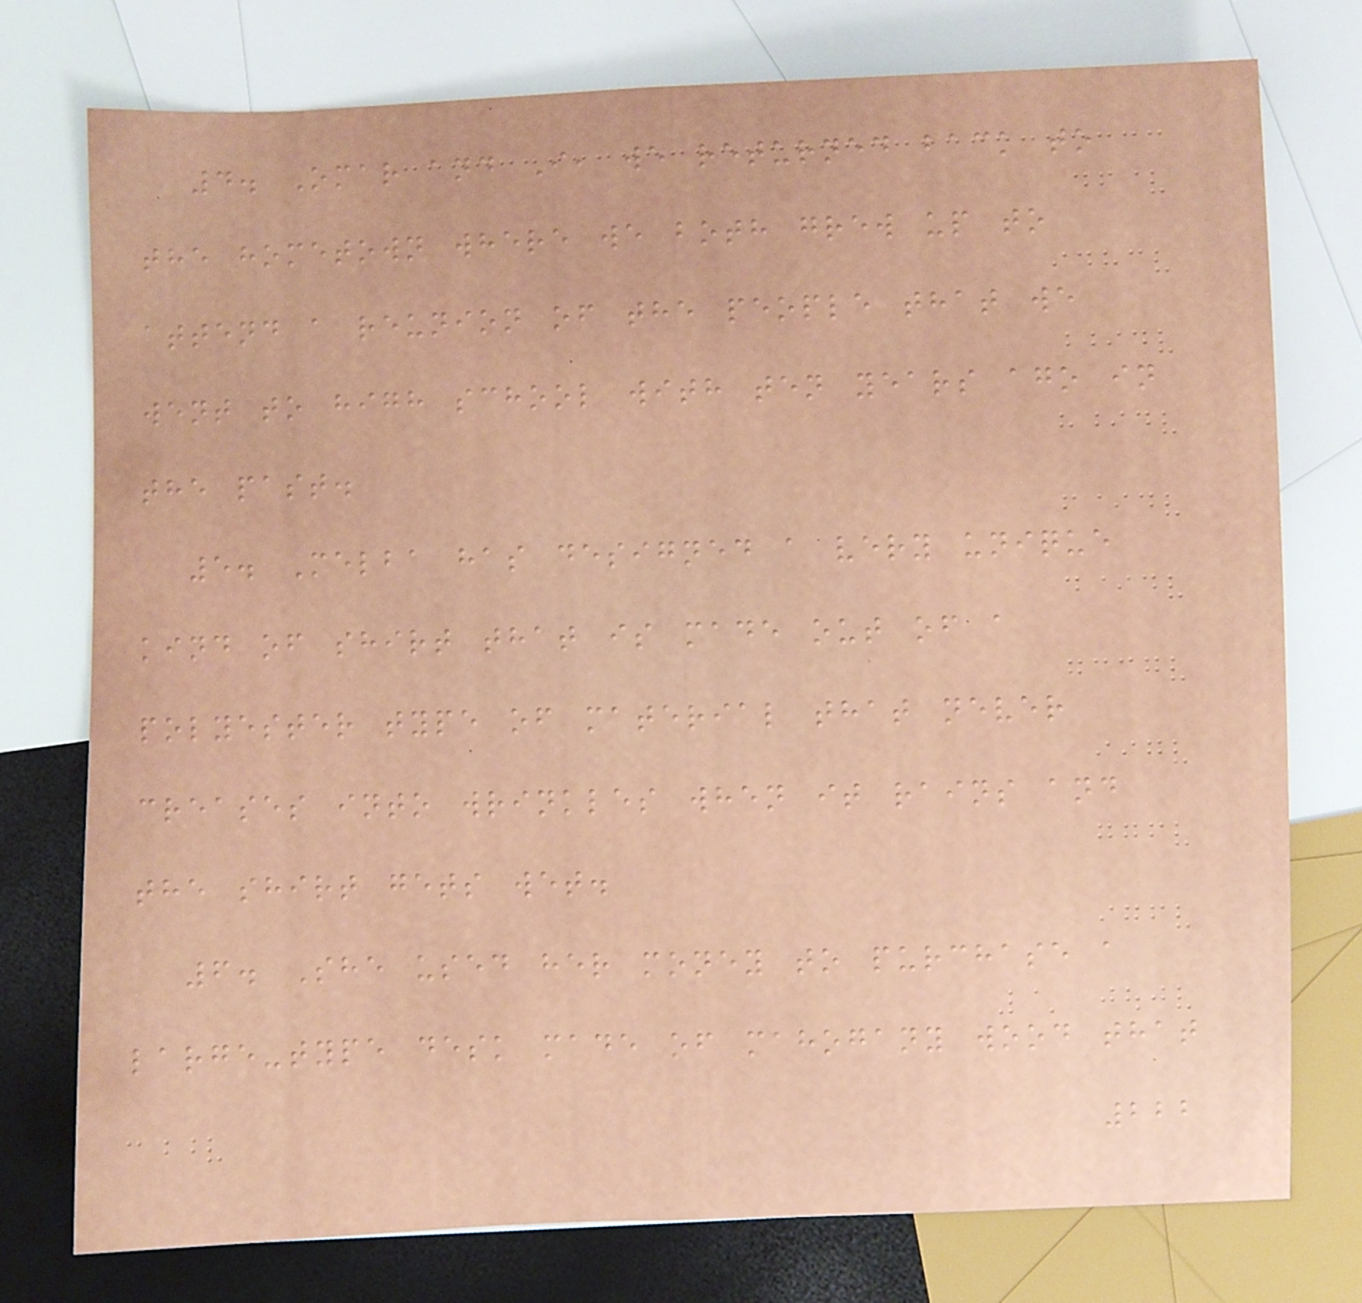4. Omar and I, we returned back to
the hometown where we both grew up to
attend a reunion of the people that we
went to high school with ten years ago in
the past.
5. Melba has designed a very unique
kind of shirt that is made out of a
polyester type of material that never
creases into wrinkles when it rains and
the shirt gets wet.
6. She used her money to purchase a
large-type desk made of mahogany wood that
222
